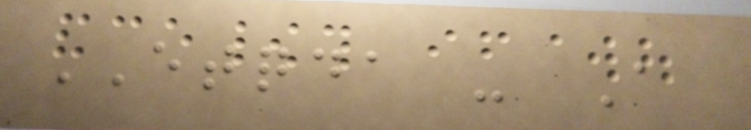ETQDA - A
